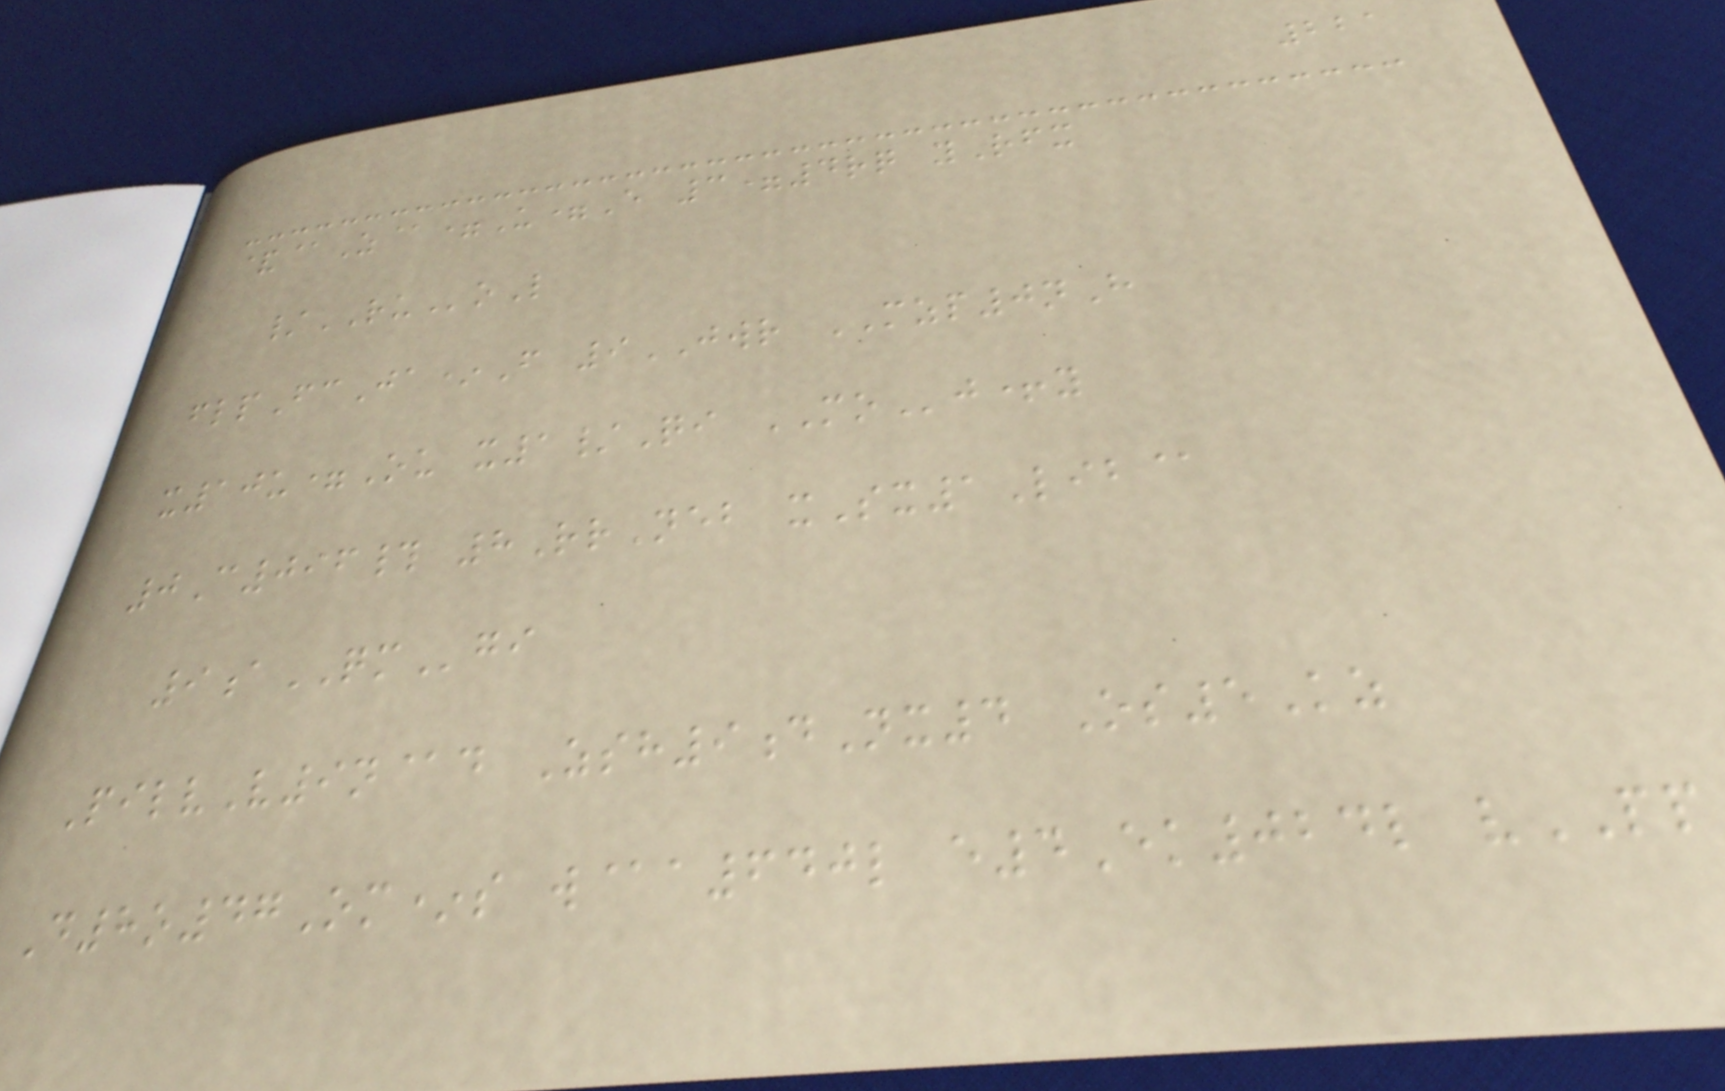221
&@Z@=U=E 3=4rq yRfx
/RUoL
flpFcJa*F 9JWR MZP0nH
x10u=Ou x1/Qi MOj+y
0C096# 8RrNeb xSx1Lib@
9aQMgi
PilvV9n@d Zsh9dNx4 Os5Kz
D8o47Om*s w@a640l e4Ek024l vPP
